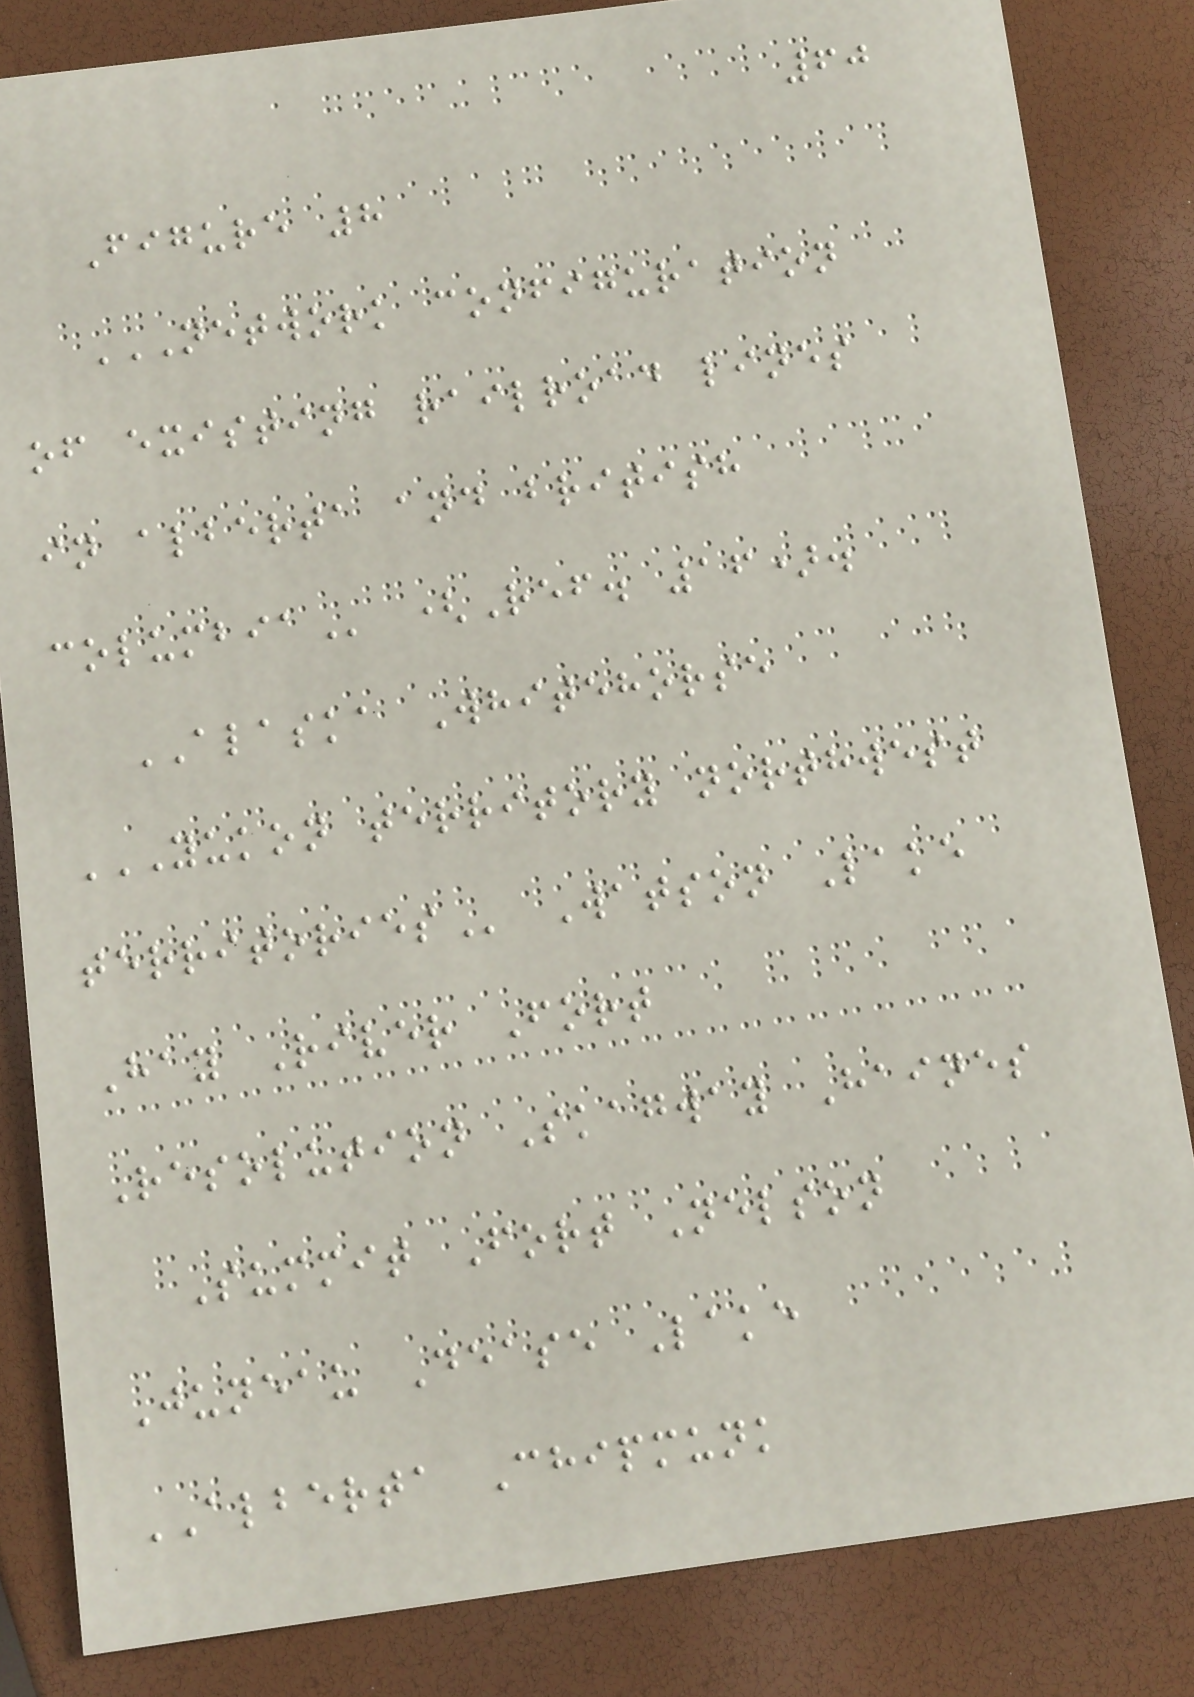60
Figure 8
NETWORK CONFIGURATION
OF EXISTING RAILROAD LINES
IN ALBERTA AND BRITISH
COLUMBIA (Ref. 16).
ALASKA Whitehorse
YUKON TERRITORY NORTHWEST
TERRITORIES Watson Lake
Hay River Fort
Resolution Skagway Haines
Summit Fort Nelson
Juneau Dease Lake
ALBERTA Chipmunk
